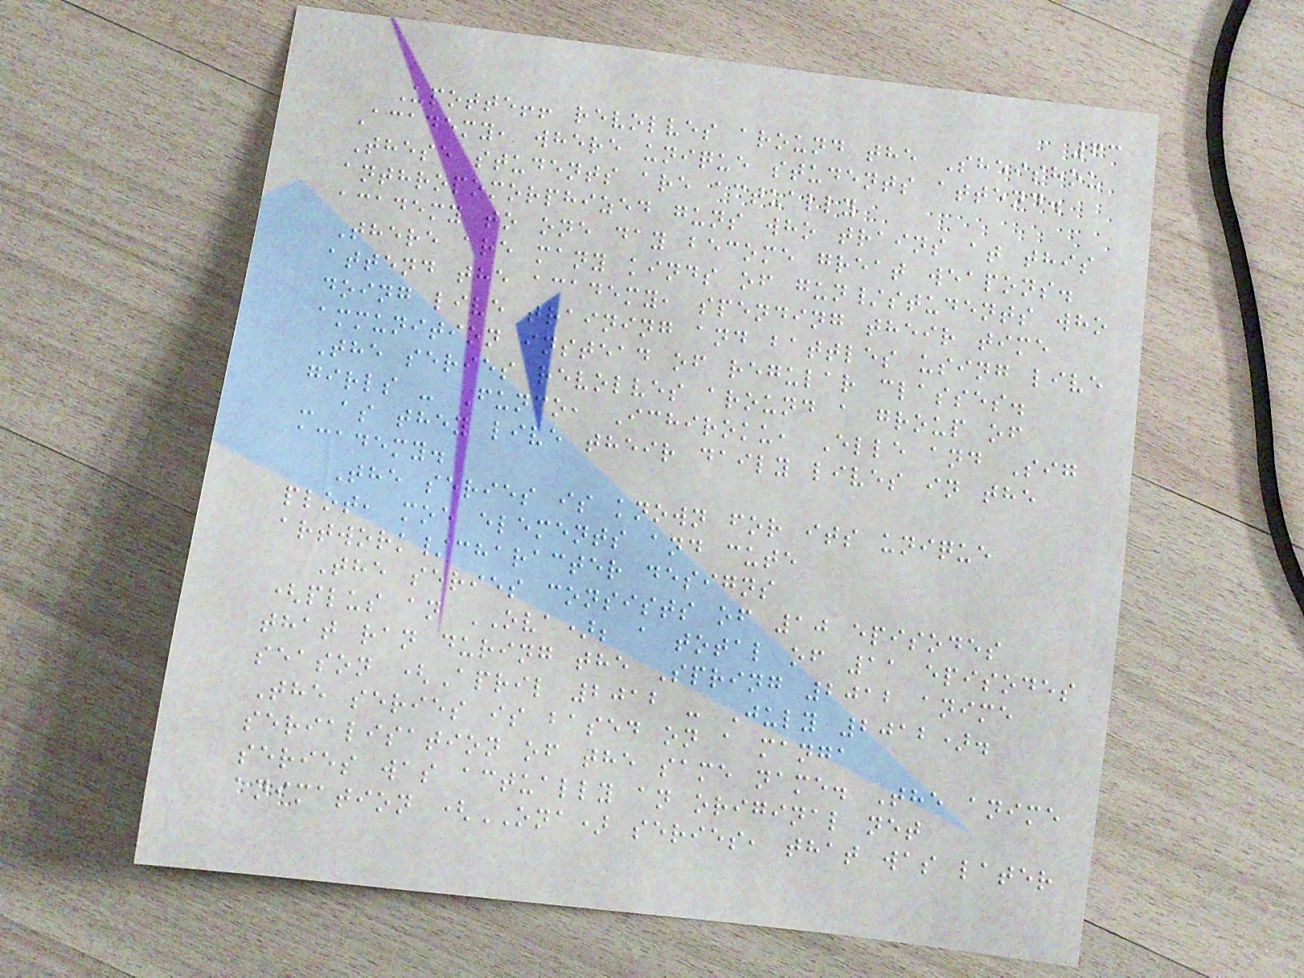63
Upotte!! revolves around the Sheishou
Academy, where unique students attend.
These students are actually
anthropomorphized guns who trains at this
academy to one day become great weapons.
There are many kinds of gun/students who
attend the academy, spending their time
doing live training and battles using live
ammunition instead of regular classes.
The series revolves around a group of
girls - Funco, Ichiroku, Elle and Sig
- as they live their daily lives in the
academy.
The series is known for its unique
plot, moe elements and cute
artwork/character designs
The series consists of 10 episodes
(plus an OVA); a total of 11 episodes
that ran during the Spring 2012 anime
season (April 2012 - July 2012).
The series is based on a manga
serialisation of the same name. The anime
series was actually an original net
animation (ONA) series, that was later
